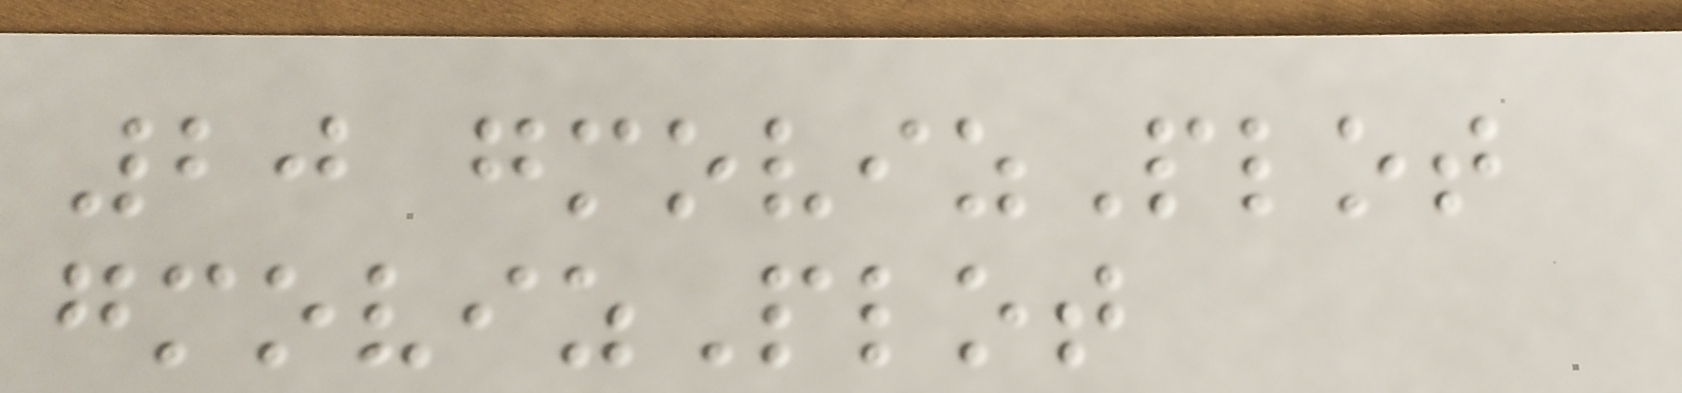20 gmovizPlot
gmovizPlot
